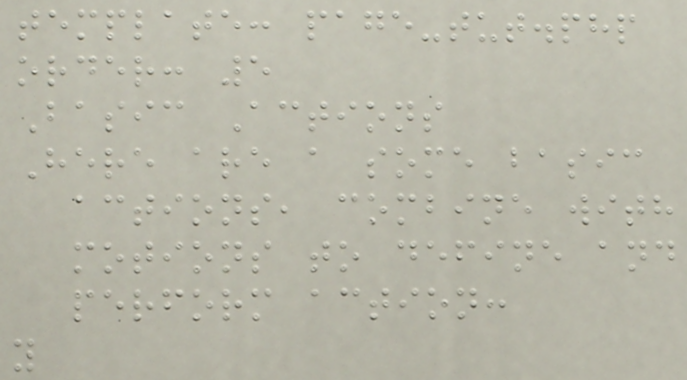template: page-tut.php
order: 5
Basic Actions
Here are a some basic
actions, combine with
motions to define and
perform action:
y
